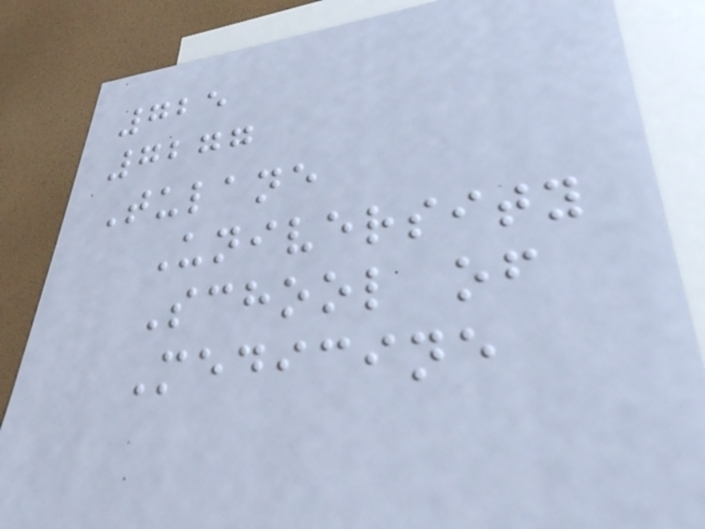725
7277
Tulane
University
School of
Medicine
